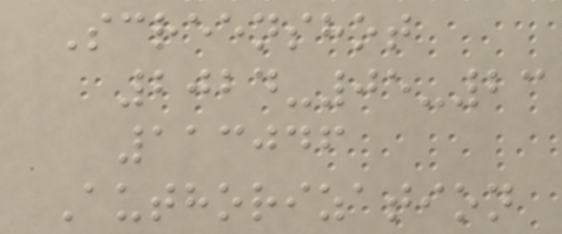Screenshot
2024-05-23
113046
Authorization
